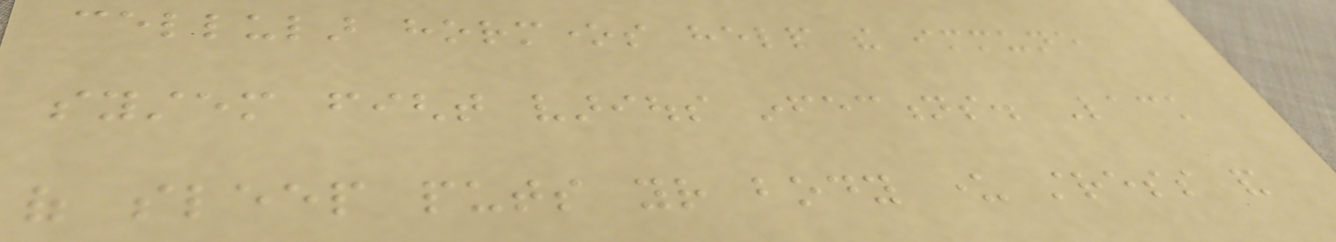cellular hormones help the immune
system fight various infections. Lack
of sleep puts your body under stress and
